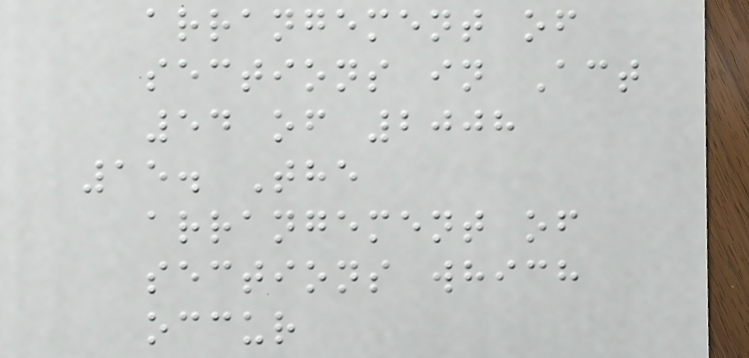arrangement of
sections in Act
54 of 2008
15. The
arrangement of
sections which
occur
